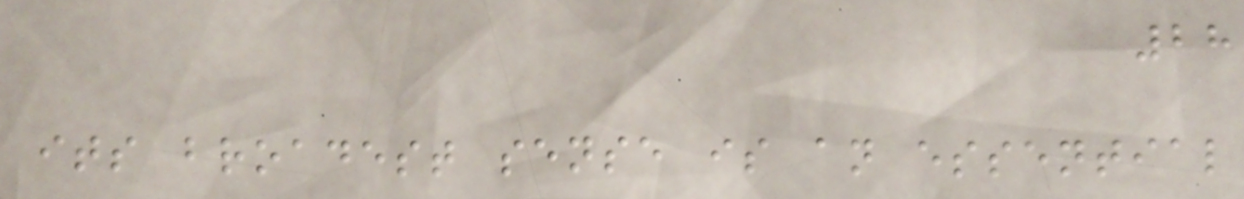28
its broadest sense is an essential
